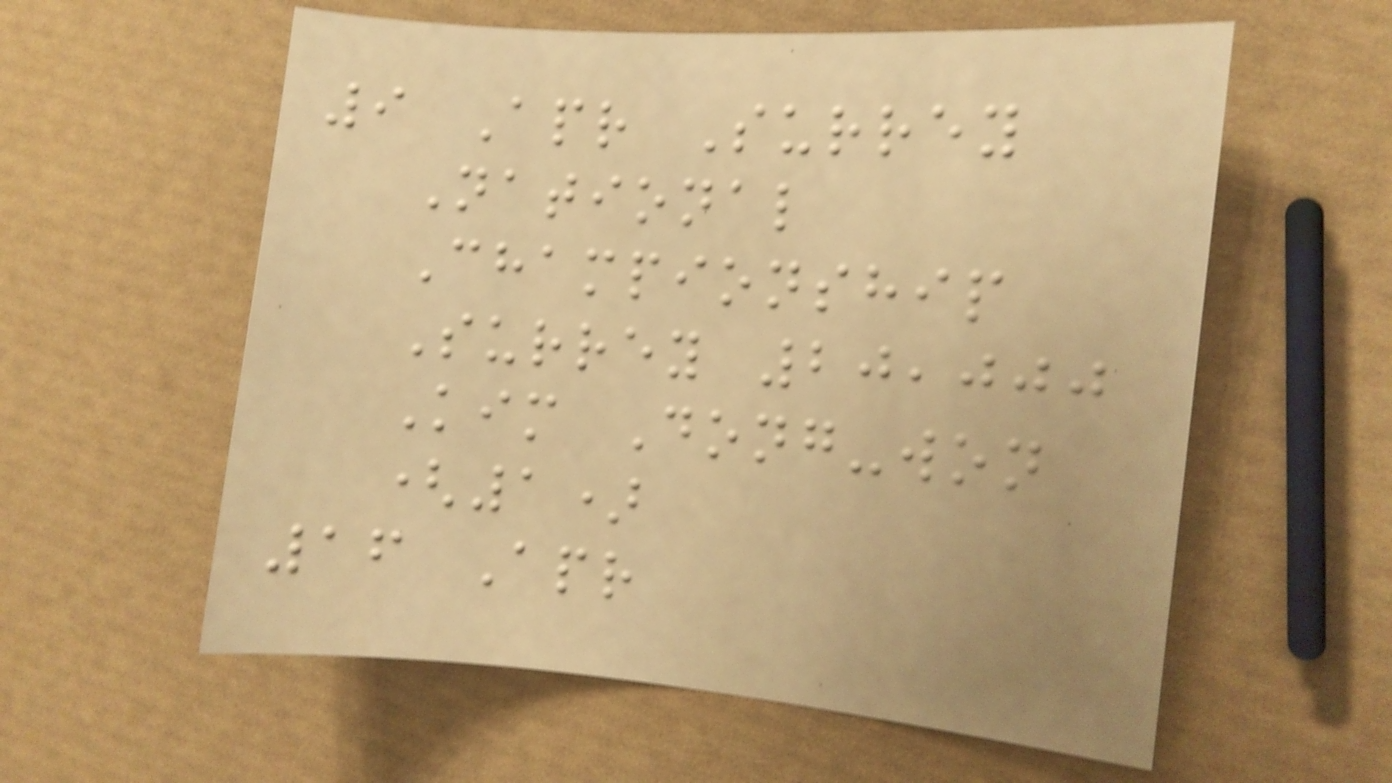9 Apr Surrey
National
Championship
Surrey 20,000
Kim Dong-won
(1)
16 Apr
